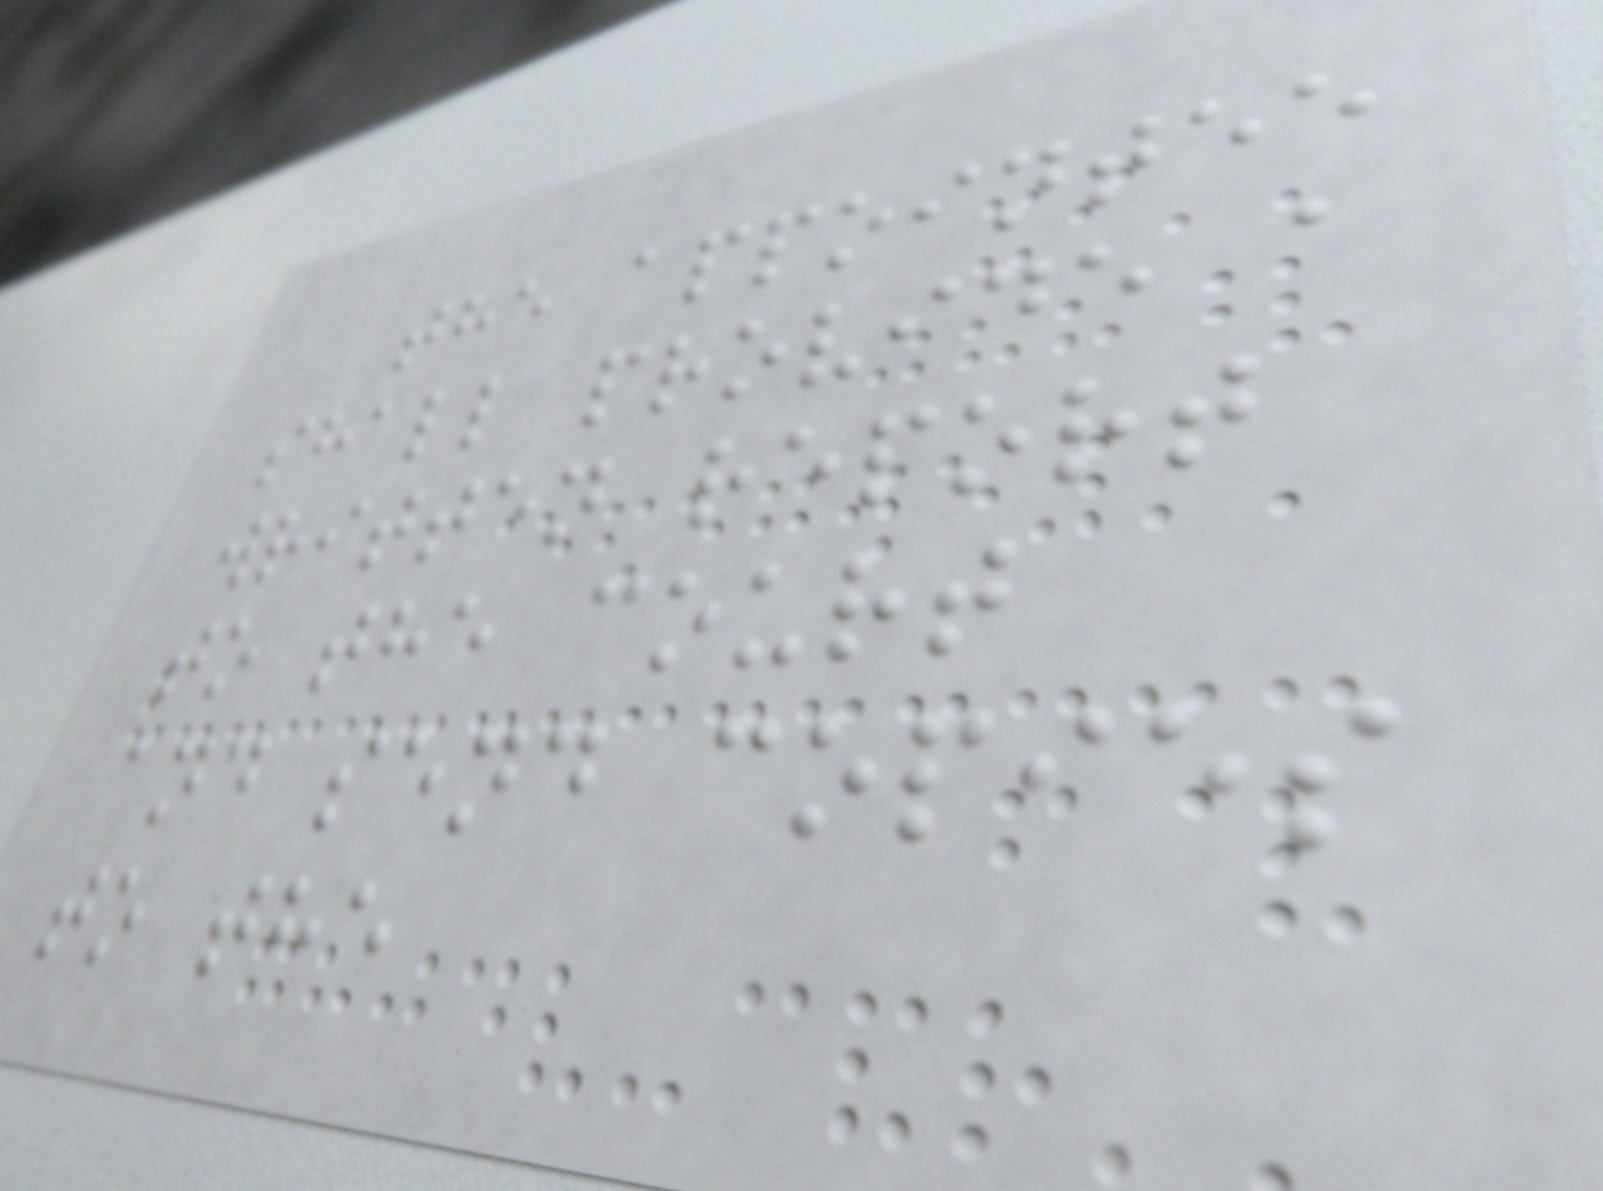the appointee
shall provide a
written report
to the court
and send copies
to the
